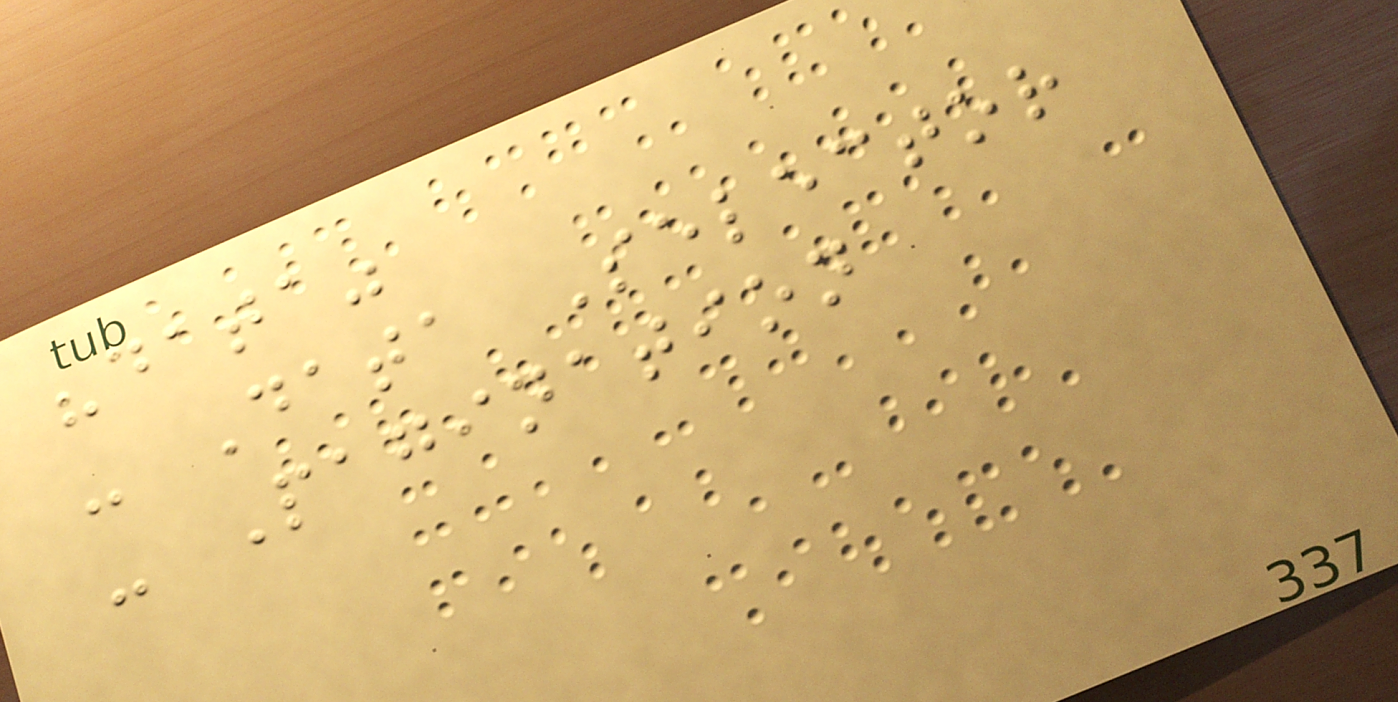"data"
- Data Selector
- Pagination
